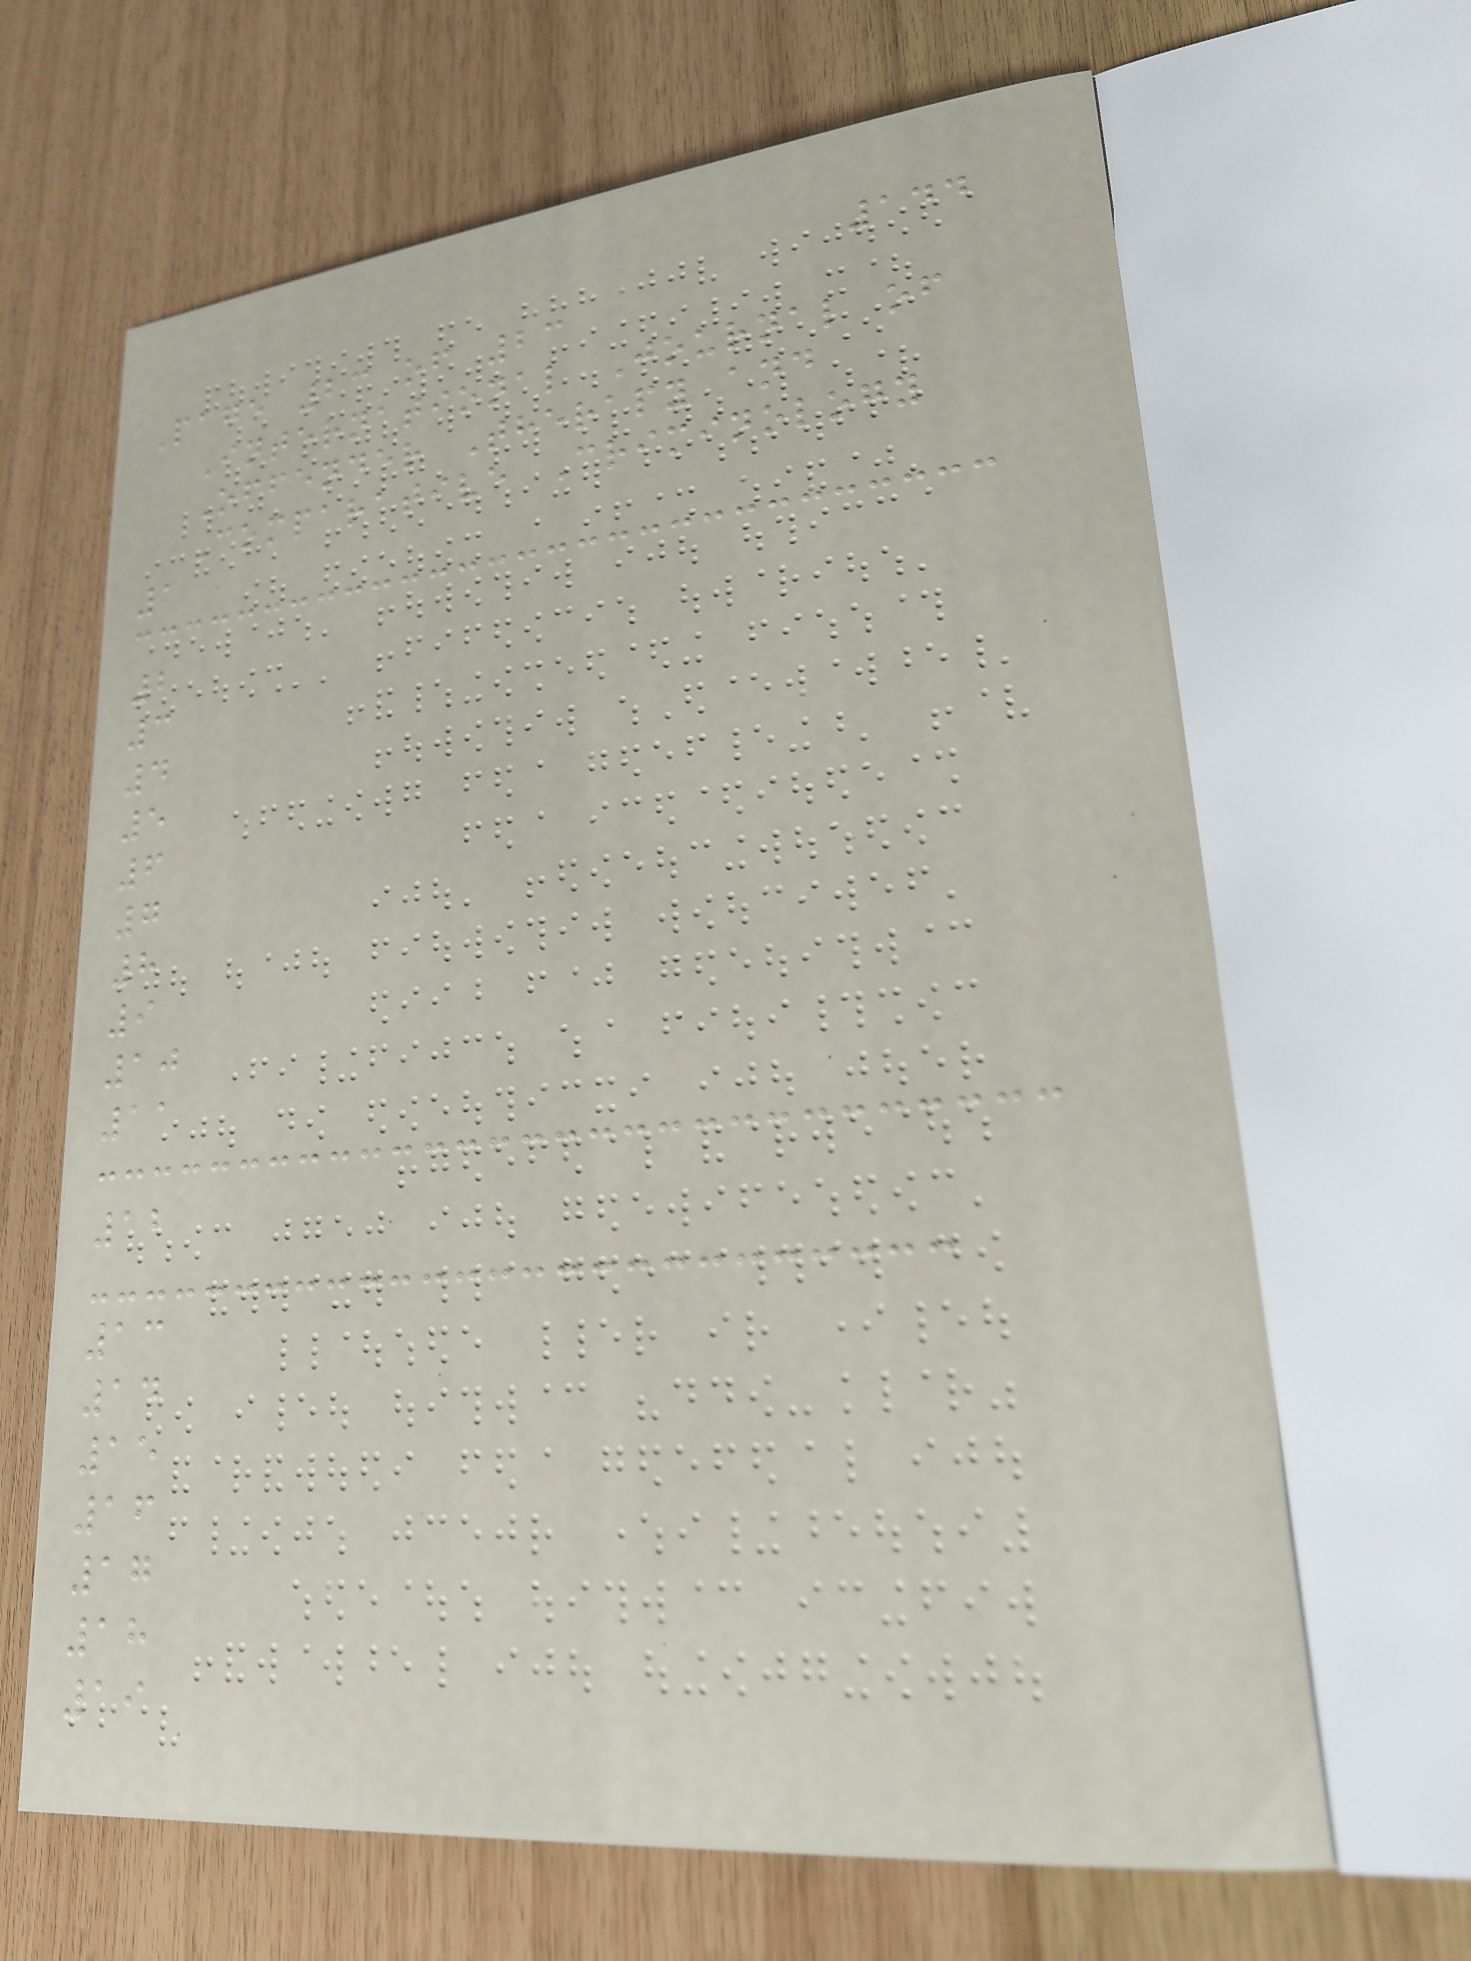144
Page 23 of 23
International Journal of
Offender Therapy and
Comparative Criminology
1
2
3
4
5
6
7
8
9
10
11
12
13
14
15
16
17
18
19
